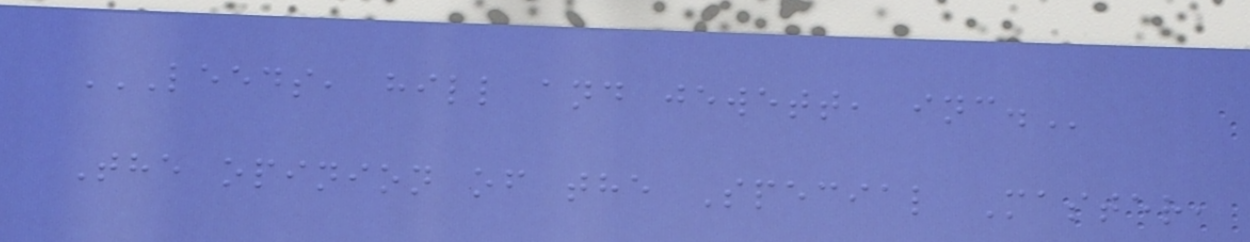LEEDS, HILL AND JEWETT, INC.
The opinion of the Special Master,
